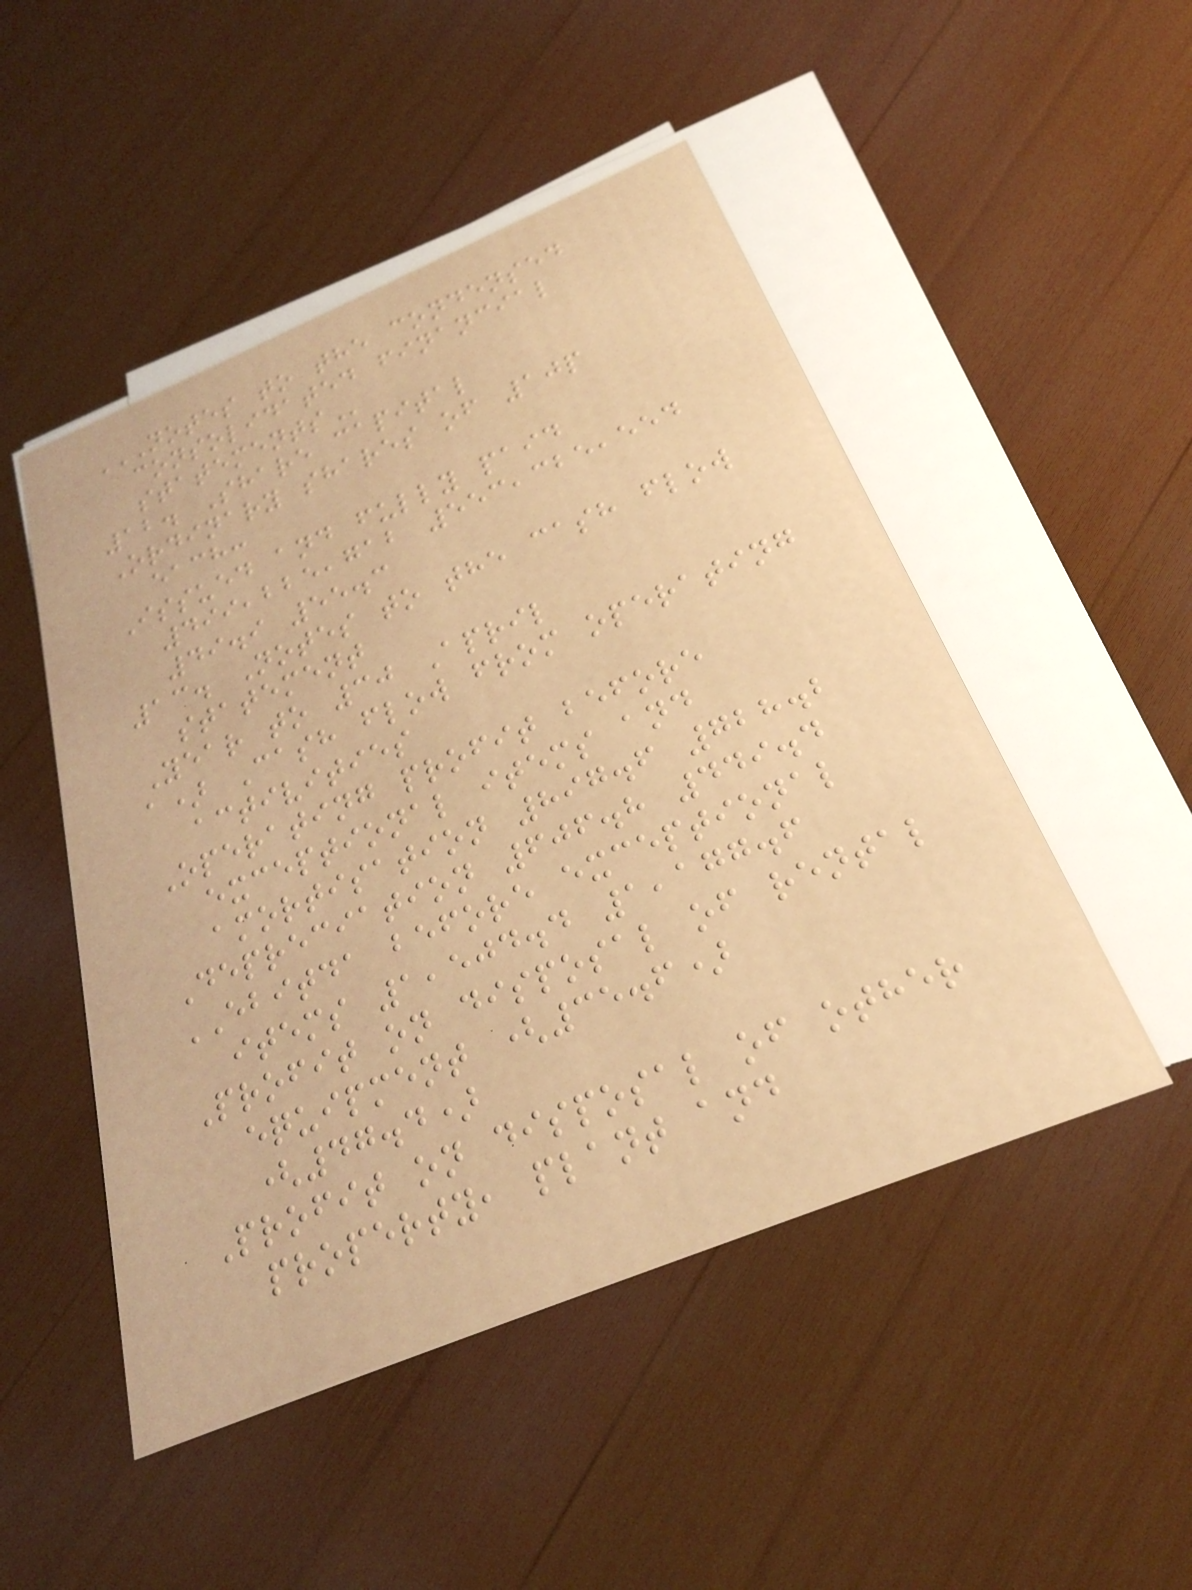NOTES TO THE CONDENSED
CONSOLIDATED FINANCIAL
STATEMENTS
12. Share capital
Ordinary shares of 10p
each:
Issued and fully paid
499,225,712 553,325,554
49.9 55.3
13. Notes to the cash flow
statement
Year to 30 April
a) Cash flow from operating
activities
Operating profit before
exceptional items and
amortisation 897.6 728.2
Depreciation 606.8 449.4
EBITDA before exceptional
items 1,504.4 1,177.6
Profit on disposal of rental
equipment (35.6)
(47.4)
Profit on disposal of other
property, plant and
